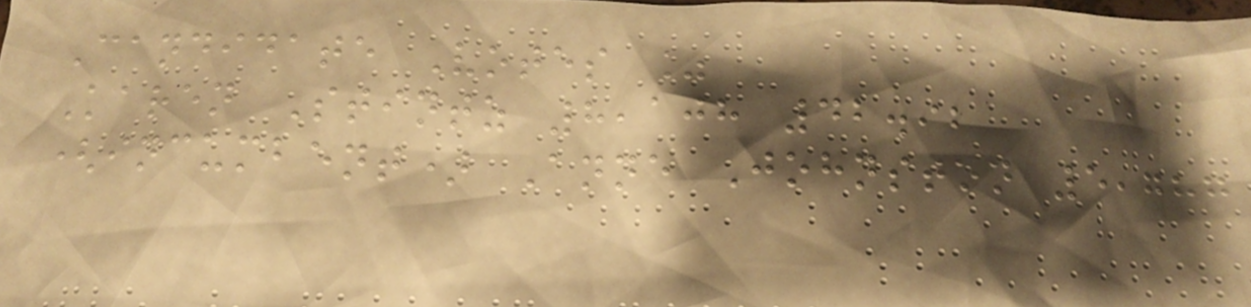Candidate Votes %
Karen Stintz 8,108 42.92
(incumbent) Anne Johnston 5,787
